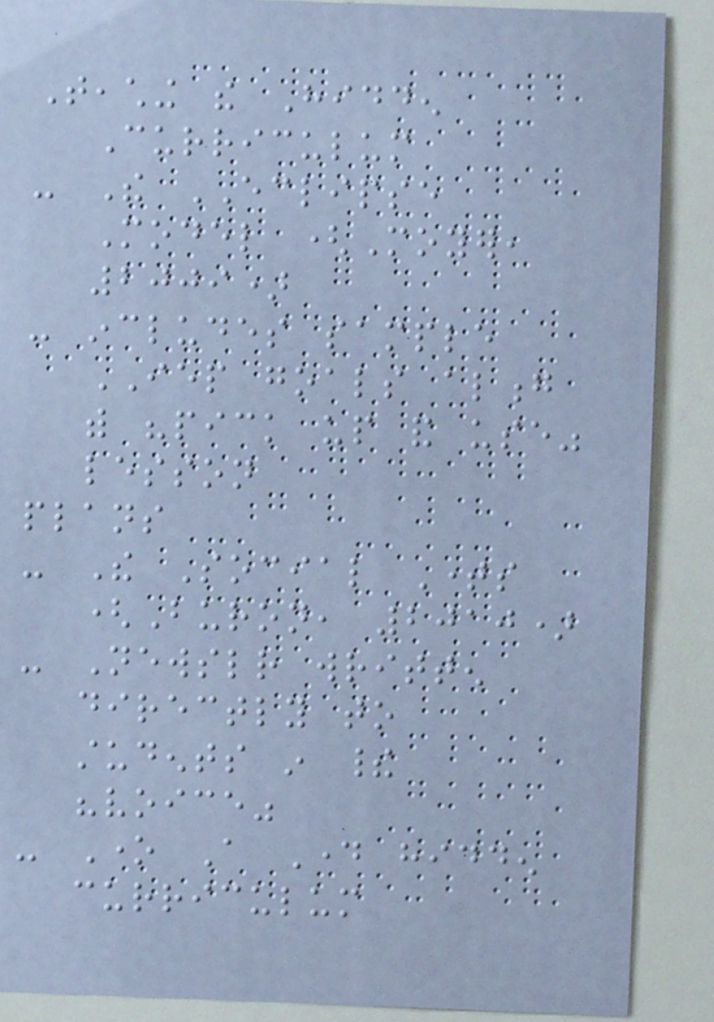Teaching the Hidden
Curriculum
- The ECLIPSE
Model (Moyer,
2009)
- includes sample
IEP goals along
with "pick up and use"
lesson
plans
- The Social Times
(Buron, 2010)
- Newsletter written
directly to
students in their
"voice"
- One A Day hidden
curriculum
